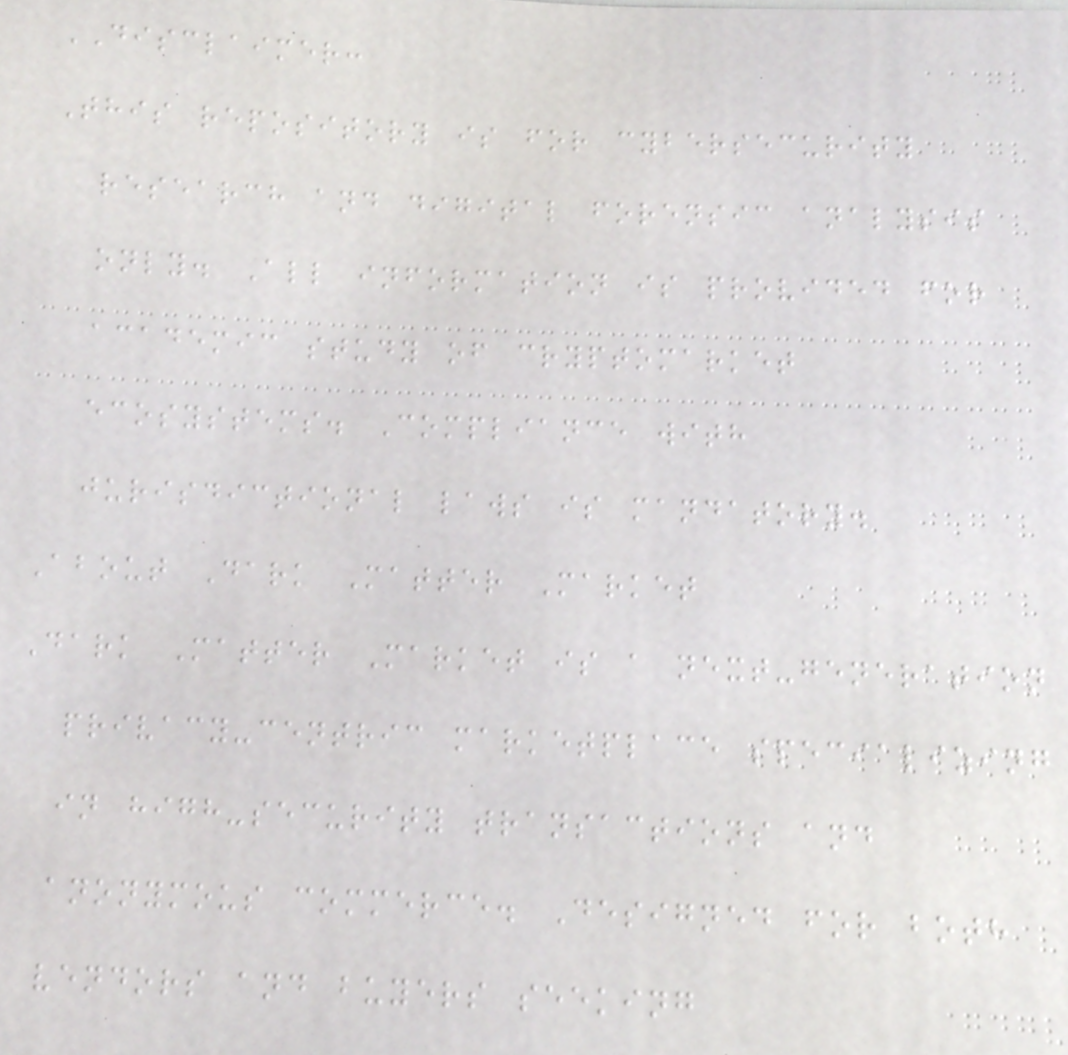DISCLAIMER:
This repository is for cybersecurity
research and digital forensic analysis
only. All information is provided for
academic study of cryptomarket
ecosystems. Compliance with
jurisdictional laws is mandatory.
About Dark Matter Market
Dark Matter Market is a next-generation
privacy-centric marketplace specializing
in high-security transactions and
anonymous commerce. Designed for both
vendors and buyers seeking
